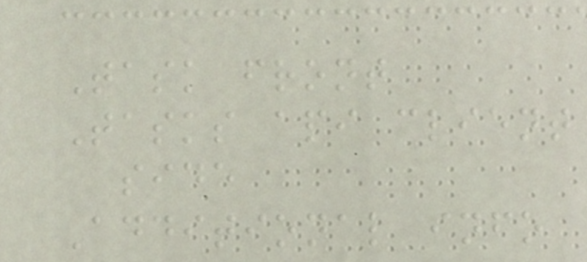Task front
Tasks api client
side
Additional info
